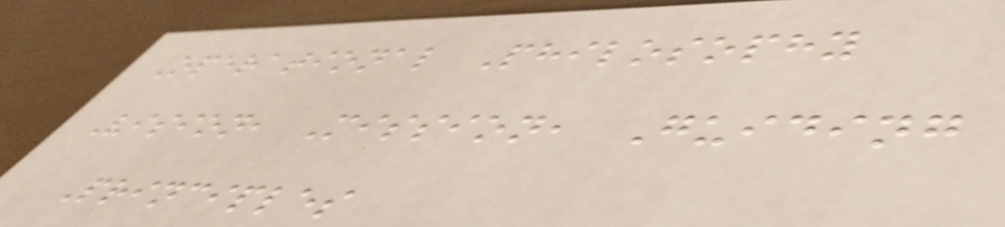Operational Philosophy
Vision, Mission, Guiding
Principles
